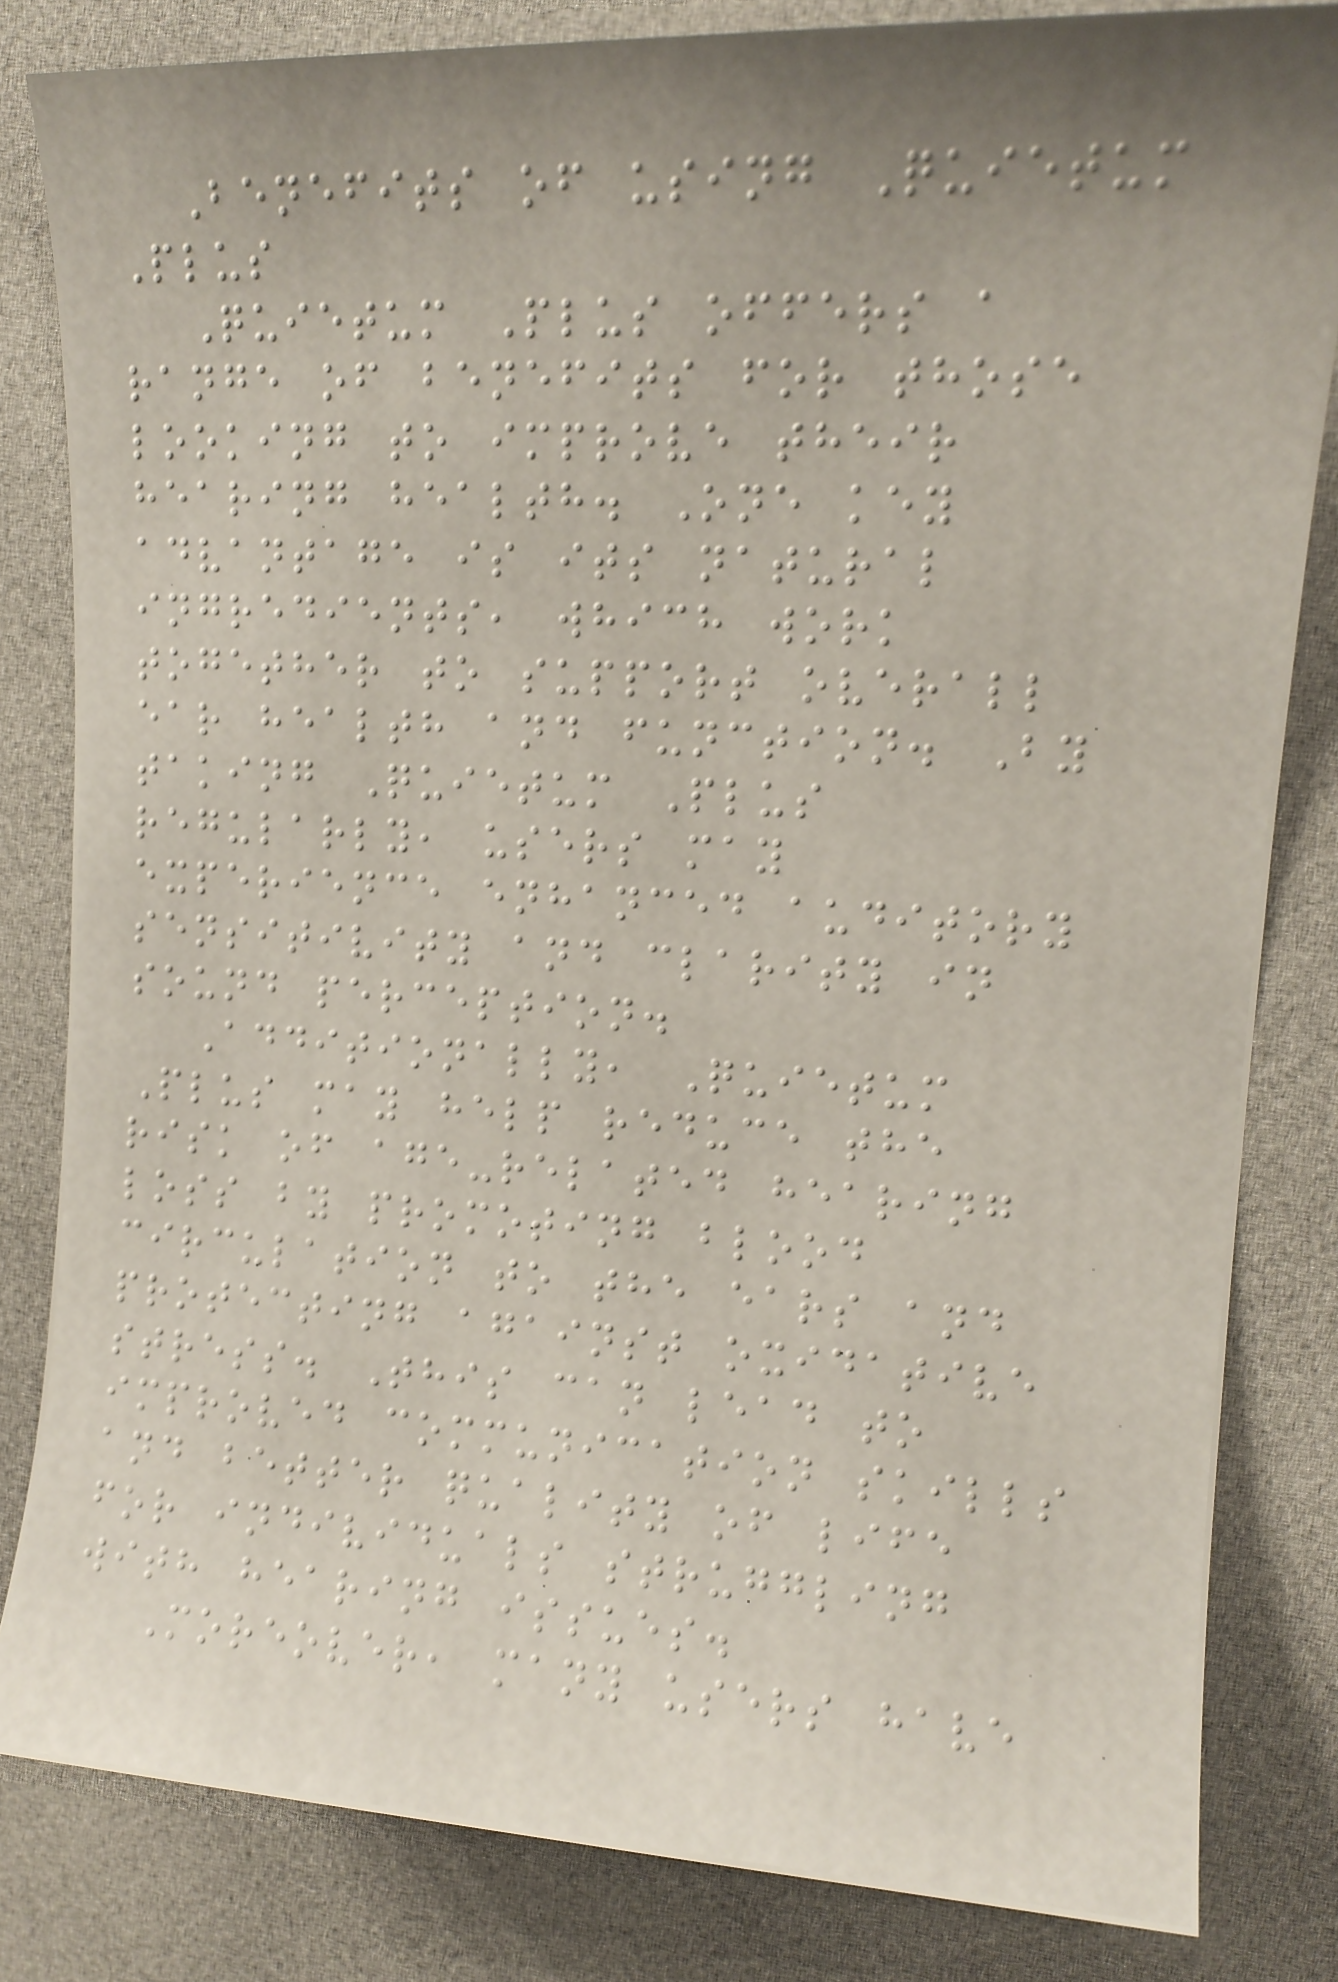Benefits of using Quietum
Plus
Quietum Plus offers a
range of benefits for those
looking to improve their
hearing health. One key
advantage is its natural
ingredients, which work
together to support overall
ear health and function. By
taking Quietum Plus
regularly, users may
experience enhanced auditory
sensitivity and clarity in
sound perception.
Additionally, Quietum
Plus may help reduce the
risk of age-related hearing
loss by promoting blood
circulation to the ears and
protecting against oxidative
stress. This can lead to
improved communication skills
and better quality of life
for individuals struggling
with hearing issues.
Moreover, many users have
